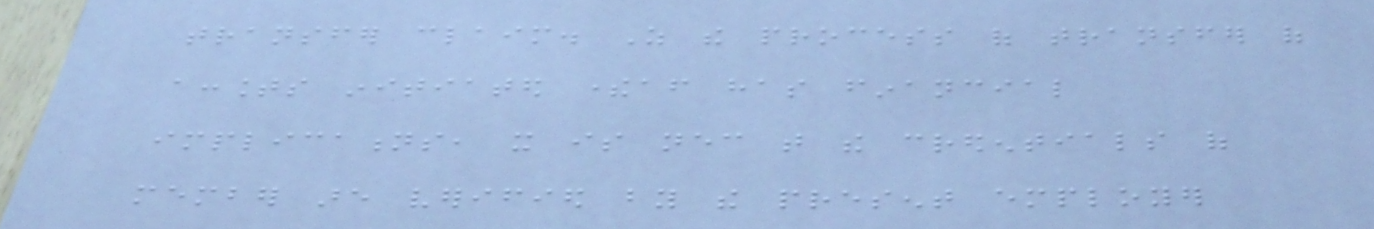transfer claim. As the process of transfer of
accounts initiated thereafter has financial
implications, it is necessary that the credentials of
member are verified by the present employer
